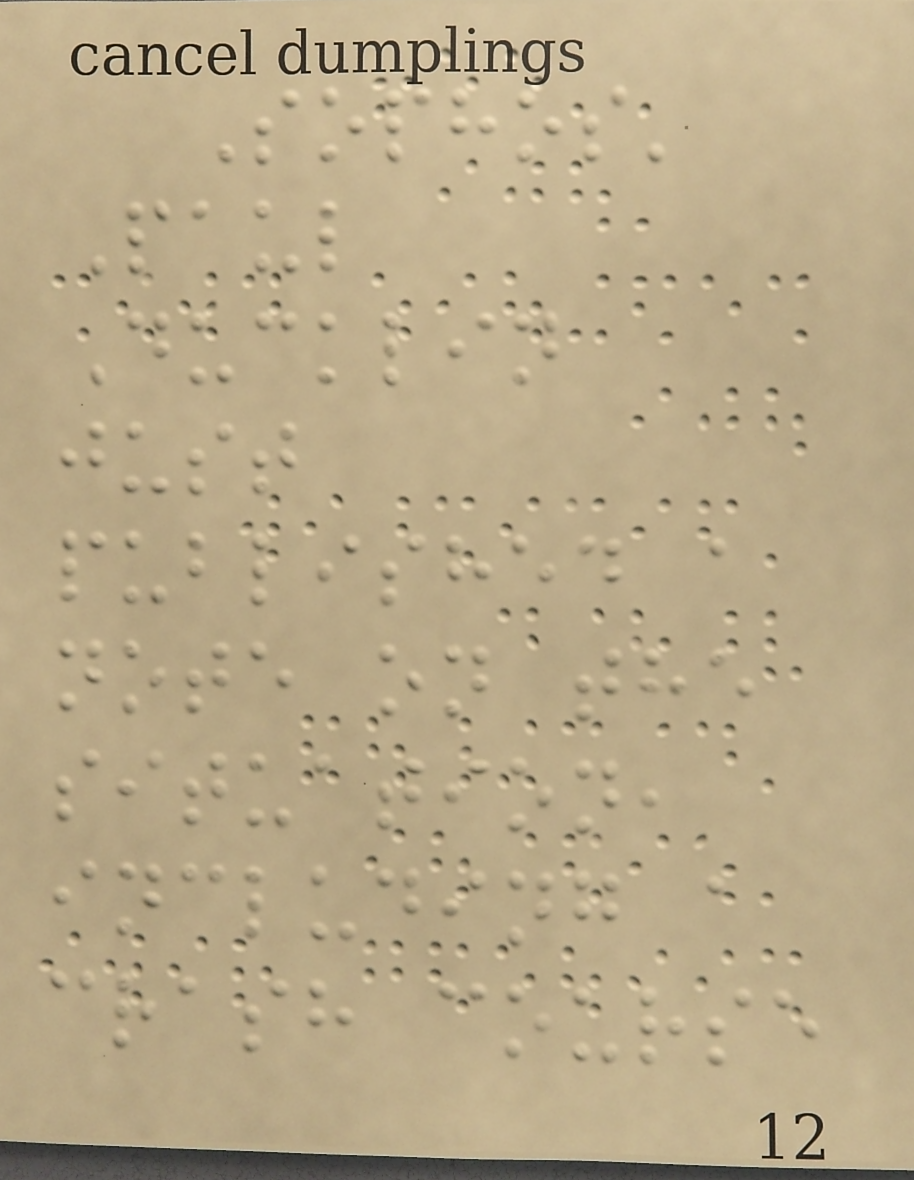Sophos'
Paul
Ducklin
just
published a
note on the
situation,
including a
crash course
